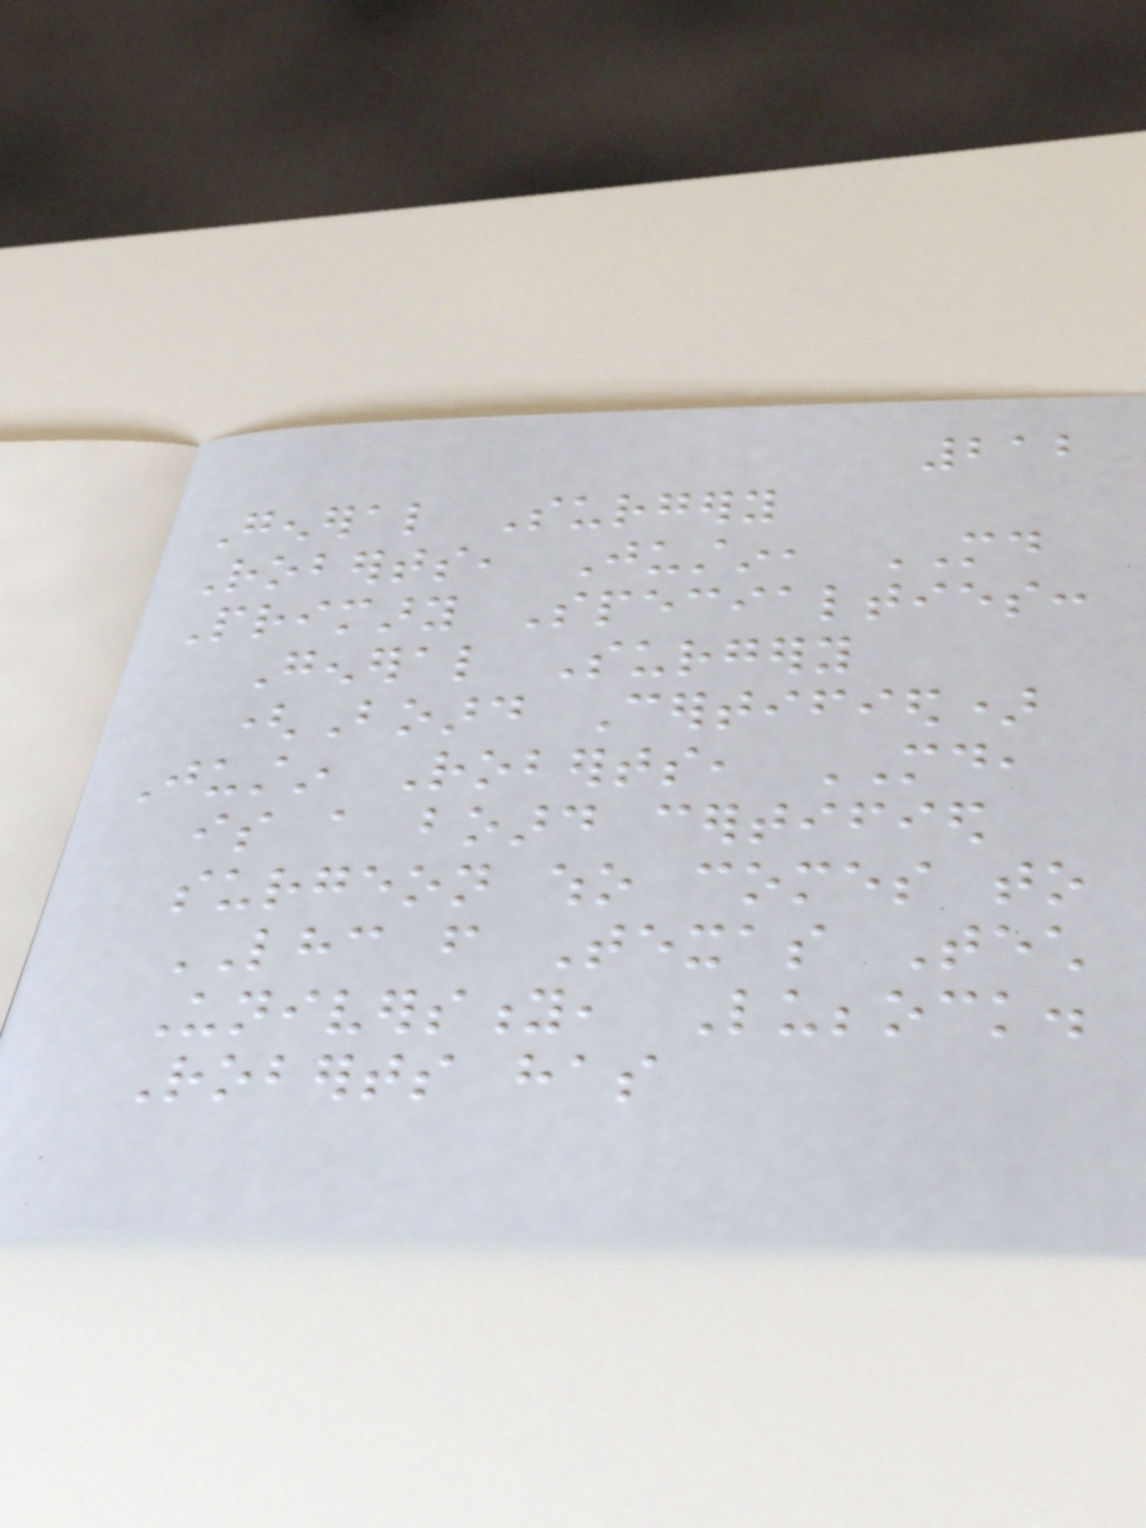212
General Surgery
Roberts, Justin, MD
Primary Specialties:
General Surgery
(Board Certified)
Justin Roberts, MD,
is a board certified
surgeon who comes to
LHC from Texas Tech
University, Lubbock.
Roberts has
